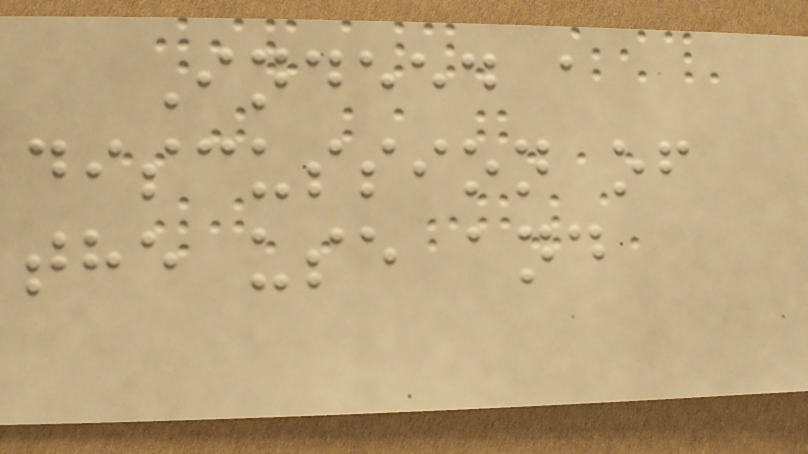Indeed a
discussion of
the use and
